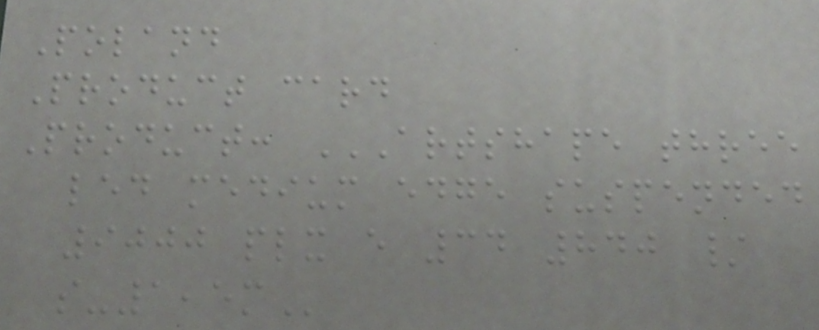Poland
Product card
Product: ARTSHAPE THREE
LED MEDIUM EDGE SUSPENDED
9000 PLX E 34 840 /
S-1,5M
